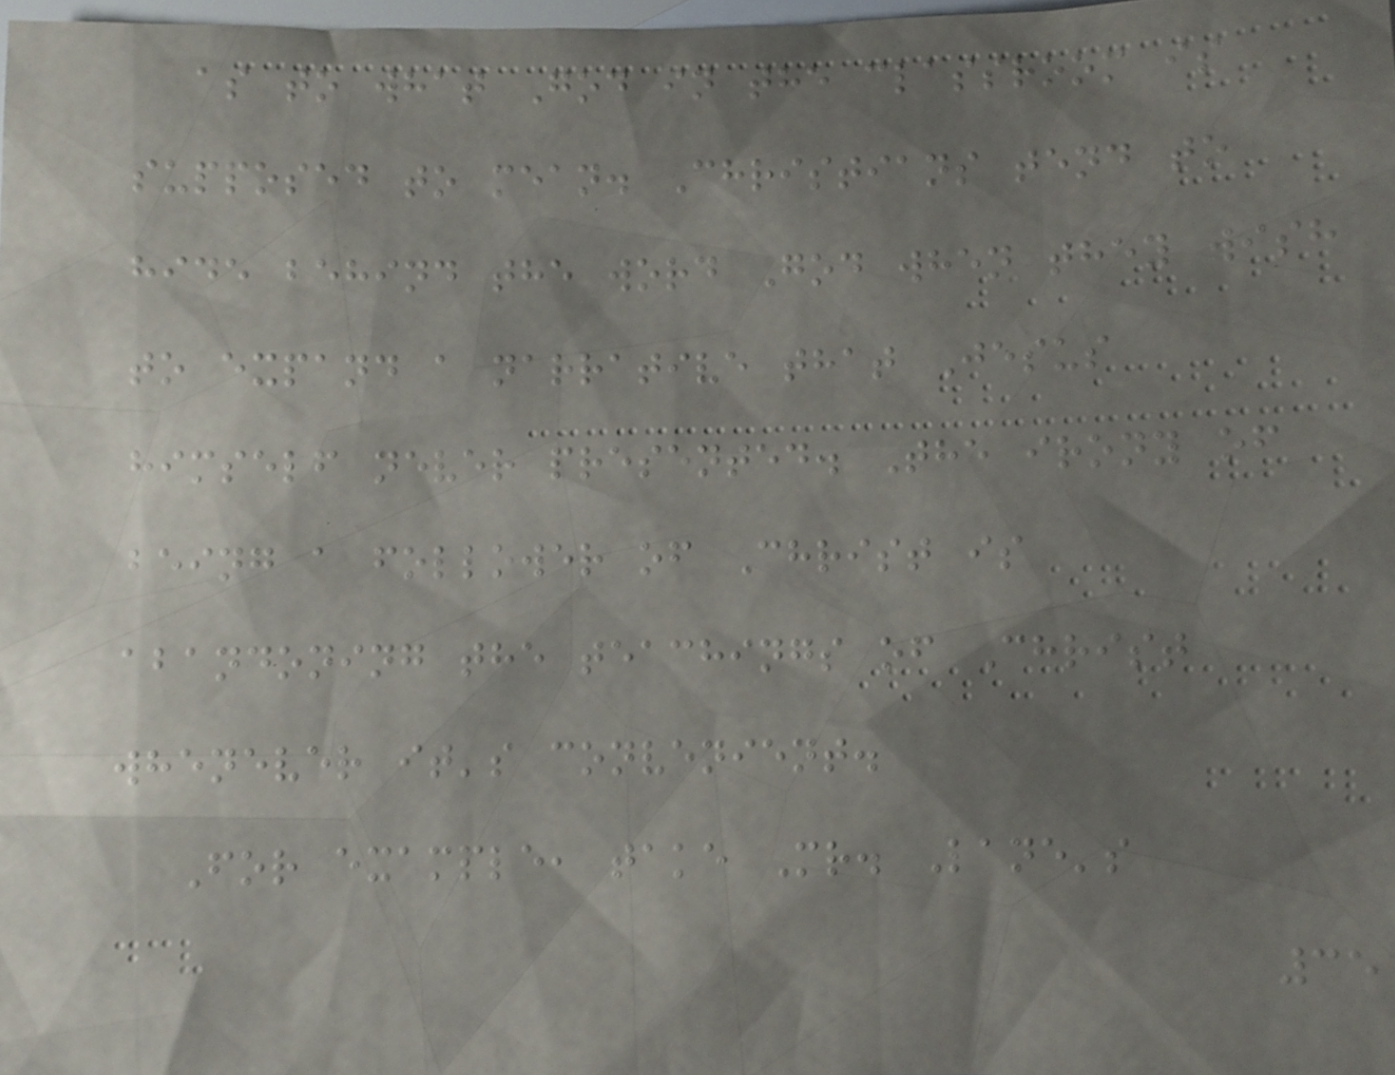as to what God in the classroom is
supposed to mean. Christians tend to
hide behind the word God when they wish
to expand a narrative that Jesus
himself never presented. The irony of
being a follower of Christ is
abandoning the teachings of Christ
whenever it's convenient.
For example, take Mr. Lane's
35
